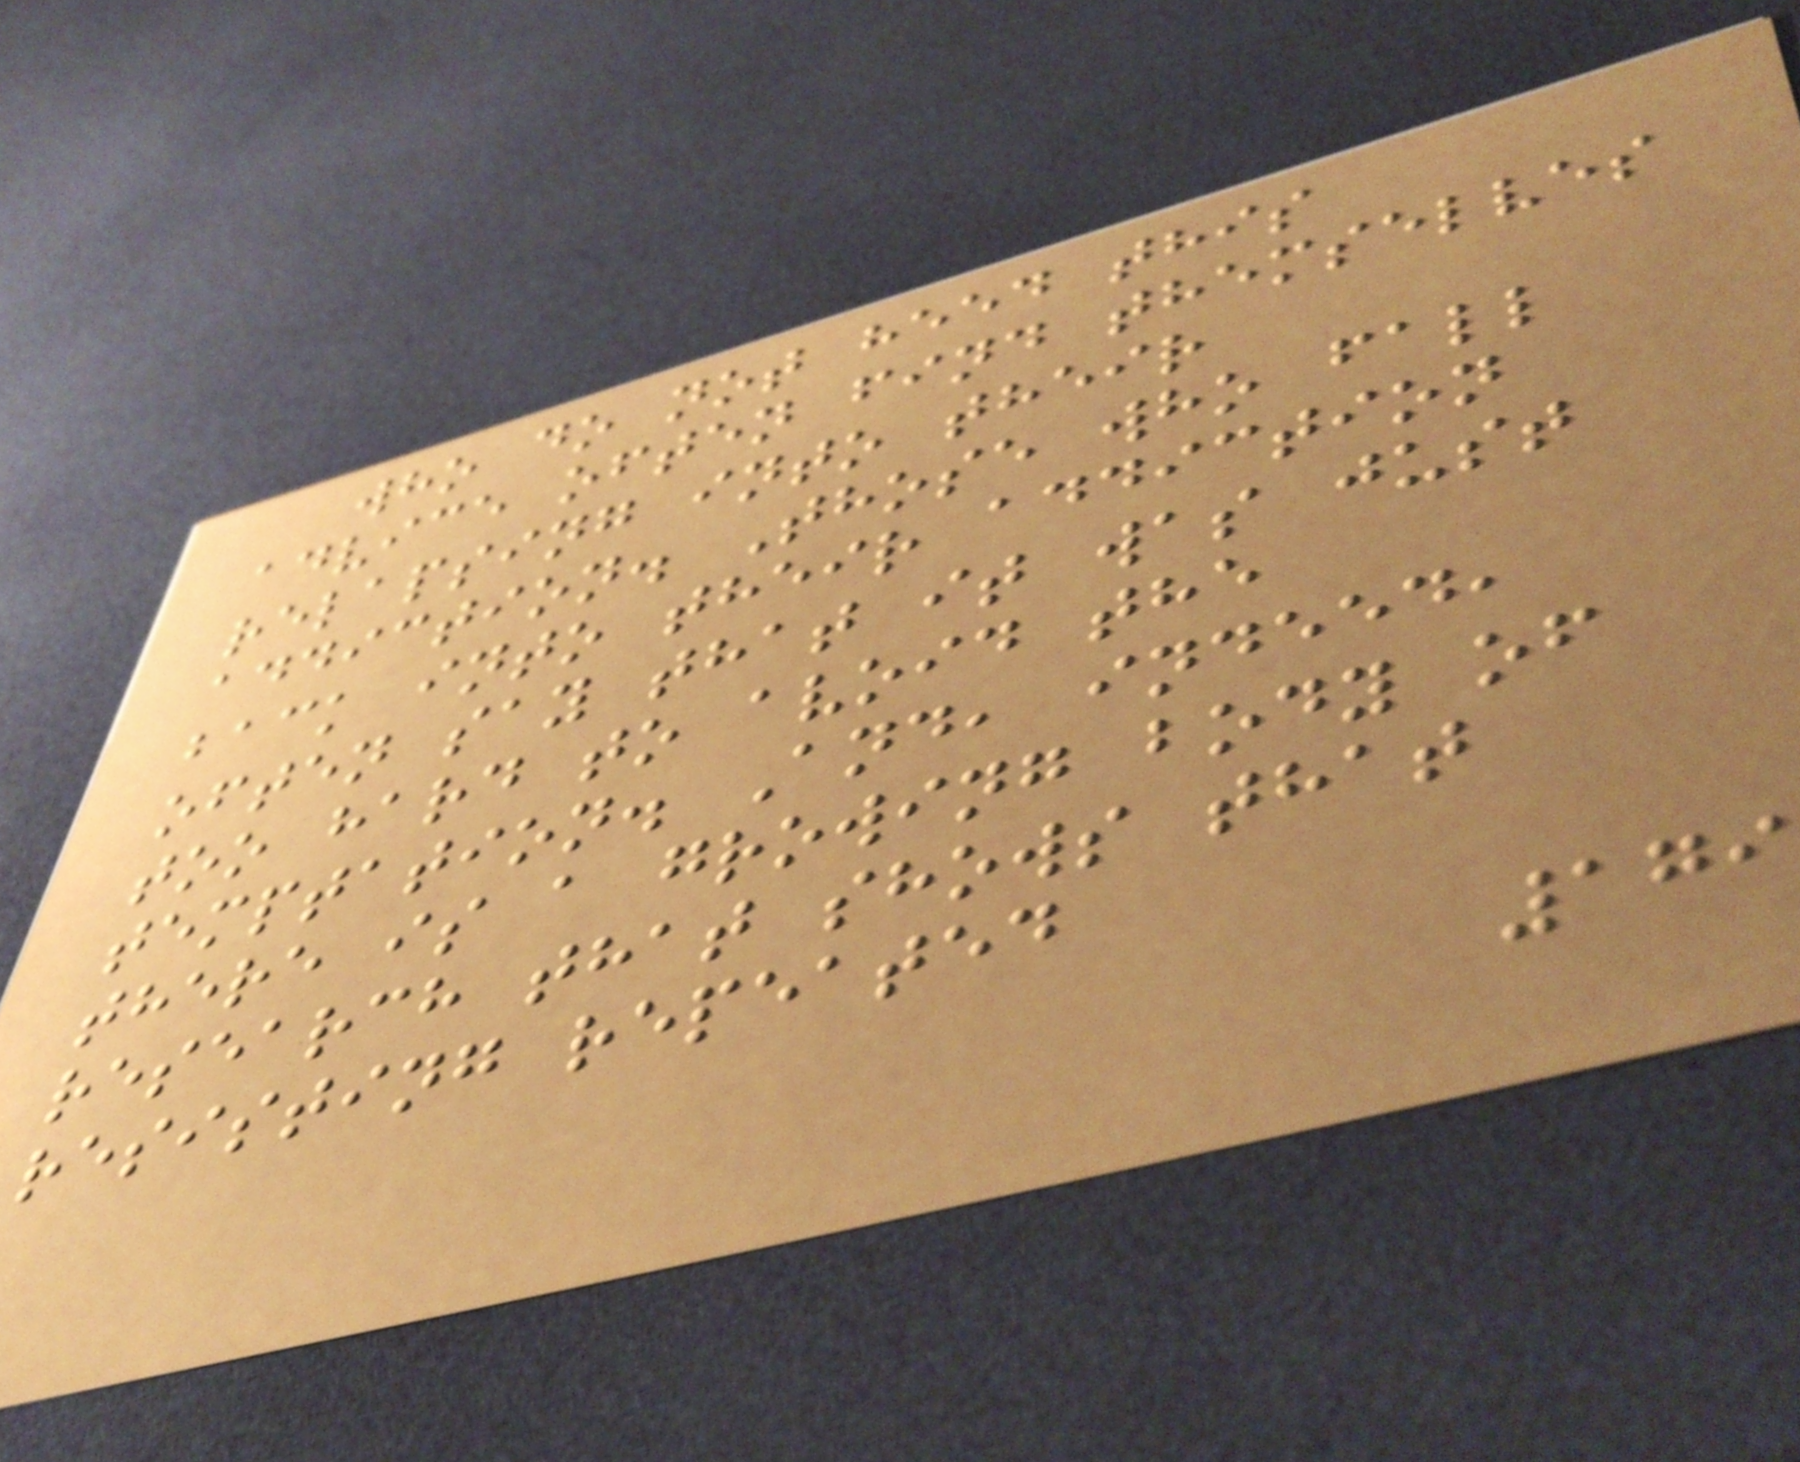who do not heed this
advice often find themselves
relapsing into their
addiction. Those who fall
back into their addiction
often say that it was just
too hard to avoid the
temptation. And, indeed,
there is a growing body of
research that shows that
resisting repeated
179
